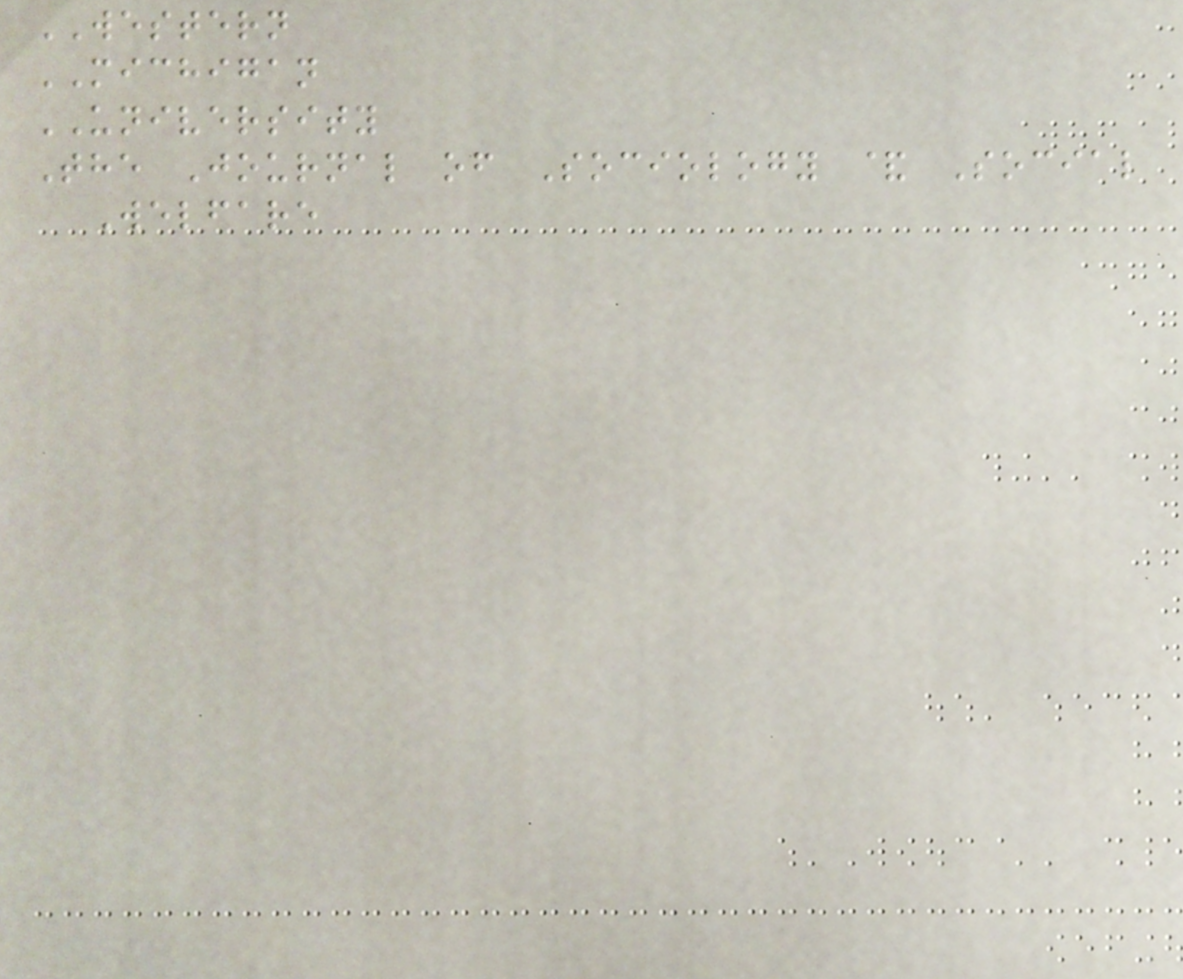WESTERN
MICHIGAN
UNIVERSITY
The Journal of Sociology & Social
Welfare
